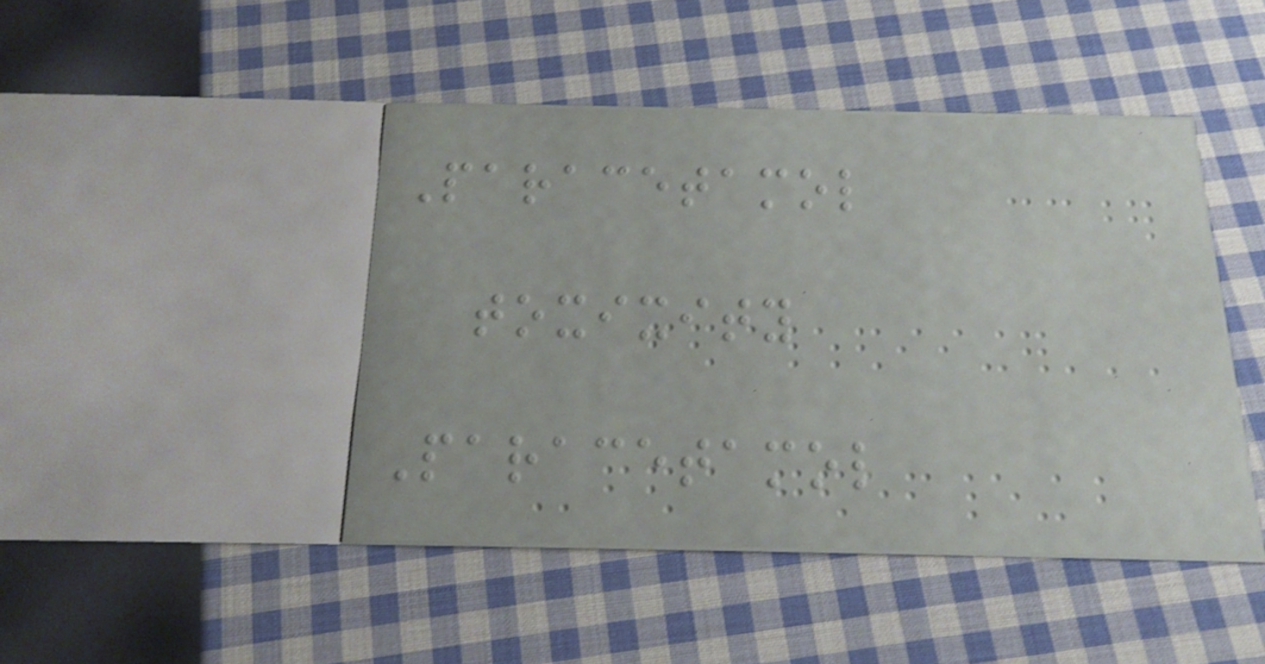Paracetamol
toxixity
Paracetamol
